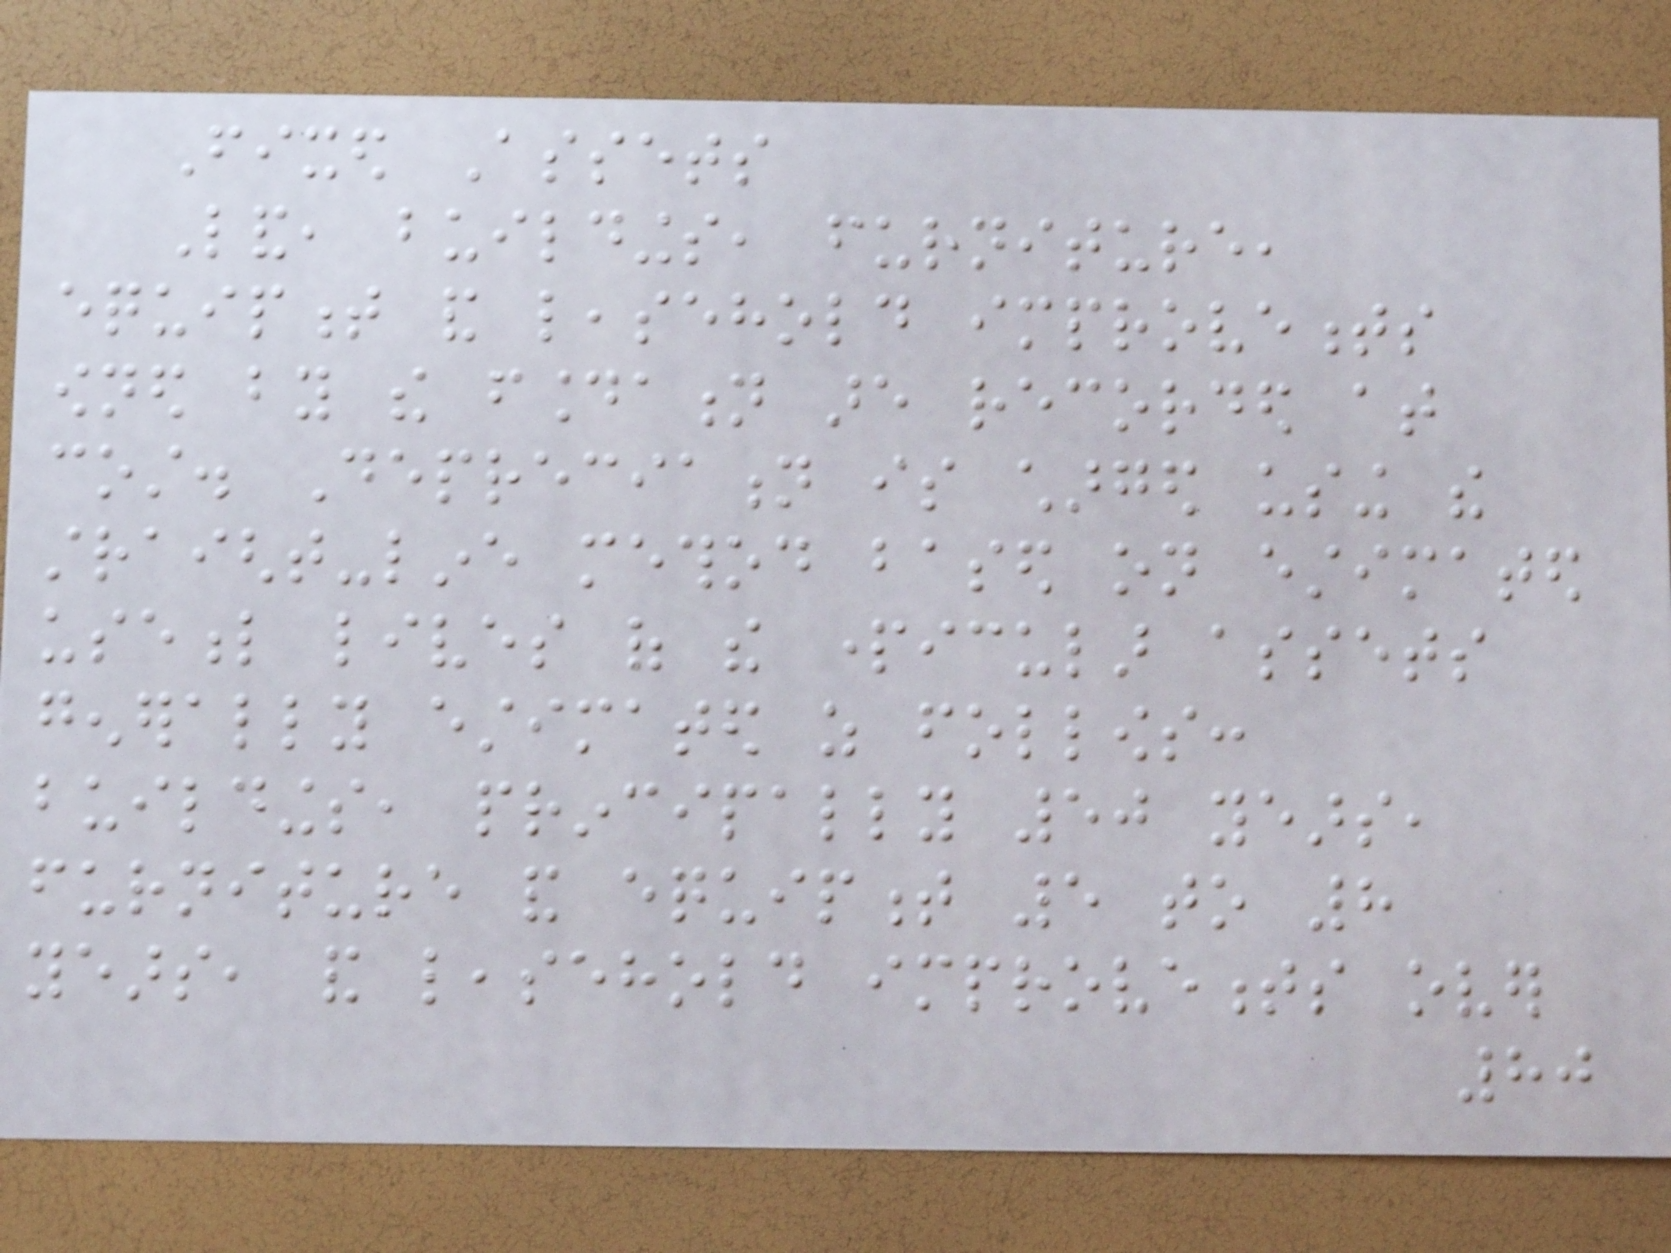Fixed Assets
Land, buildings, furniture,
equipment and leasehold improvements
owned by the foundation are recorded at
cost. Depreciation is charged using the
straight-line method based on estimated
useful lives of the particular assets
generally estimated as follows:
buildings, principally 50 years,
furniture and equipment 5 to 8
years, and leasehold improvements over
80
